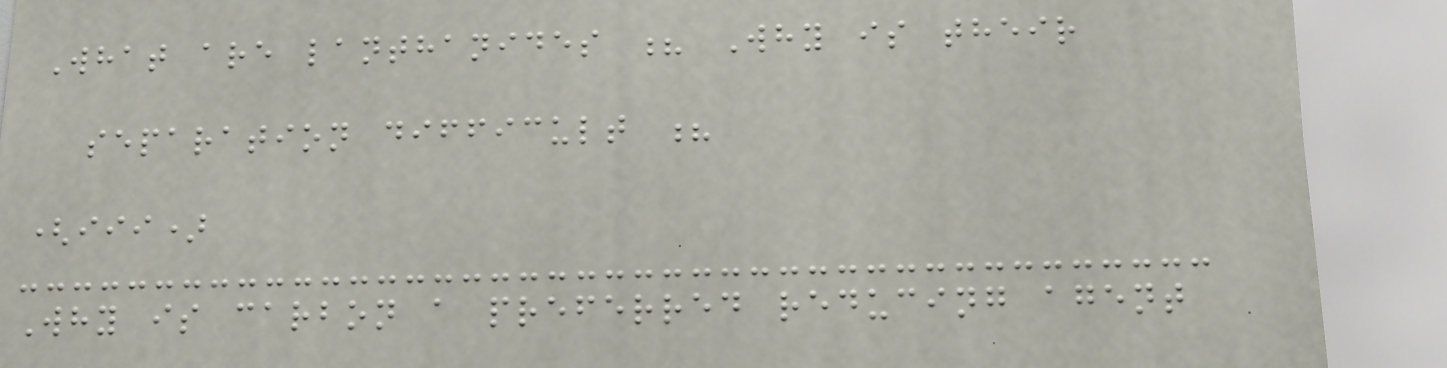What are lanthanides ? Why is their
separation difficult ?
(iii)
Why is carbon a preferred reducing agent
